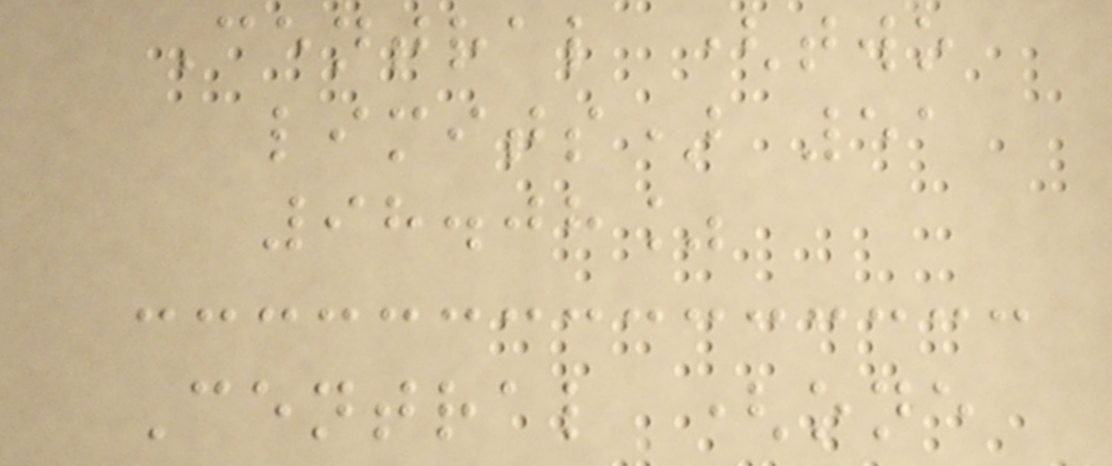Central (two
limits) 51
98.08%
Central (one
